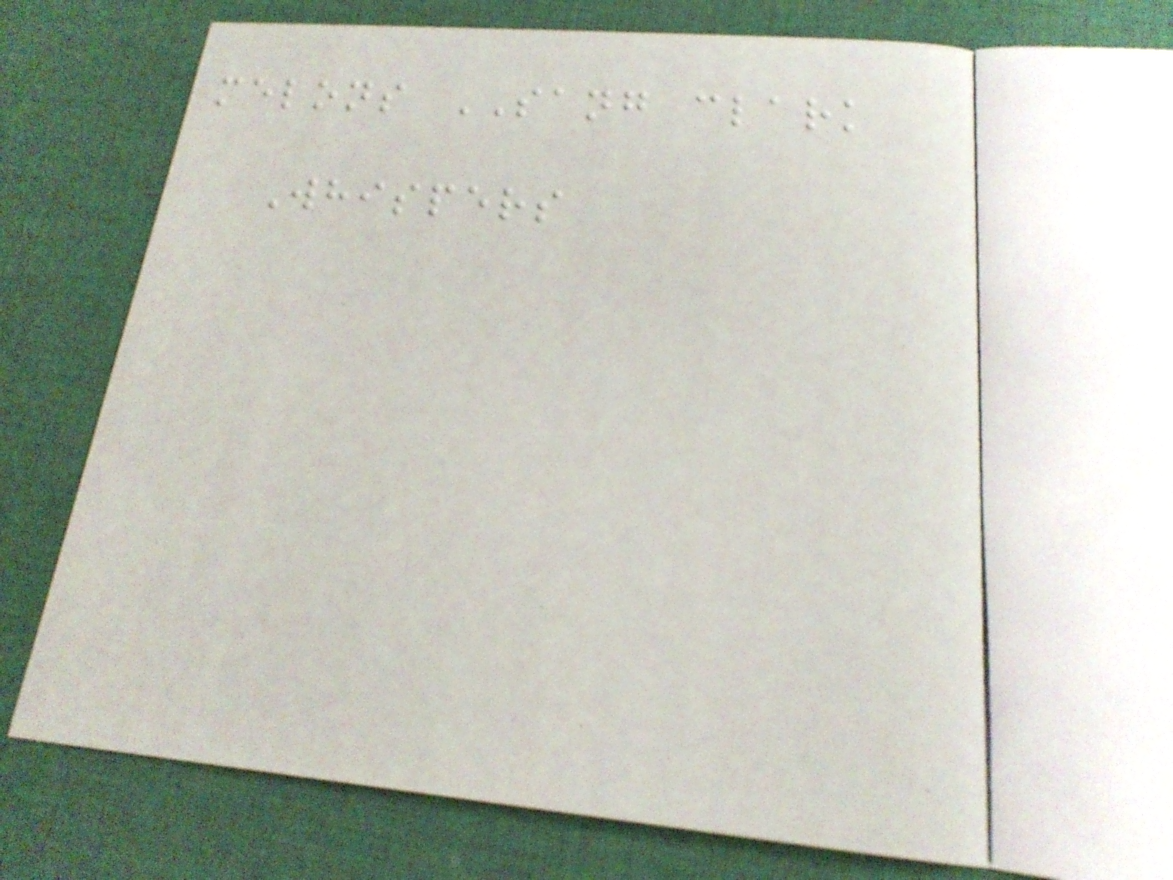melons SANG clark
Whispers
